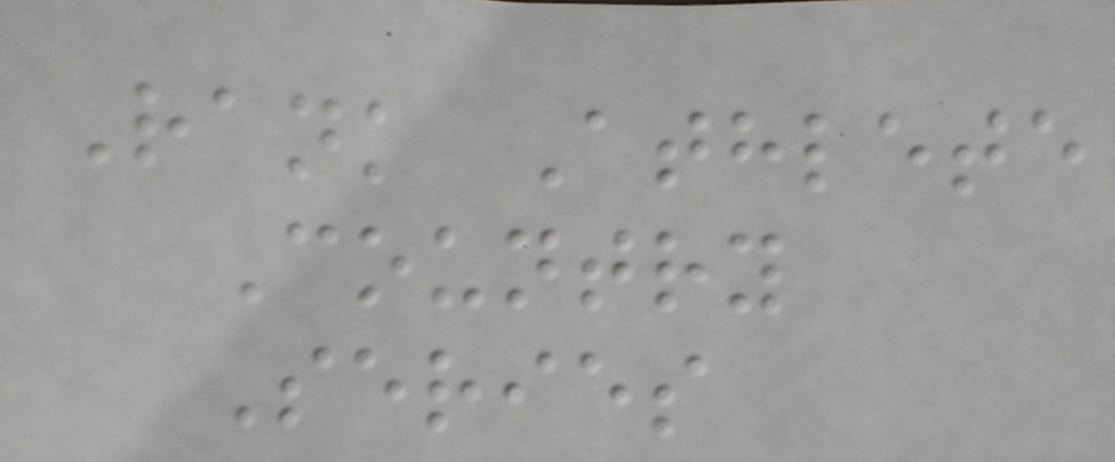Rank Athlete
Country
Series
